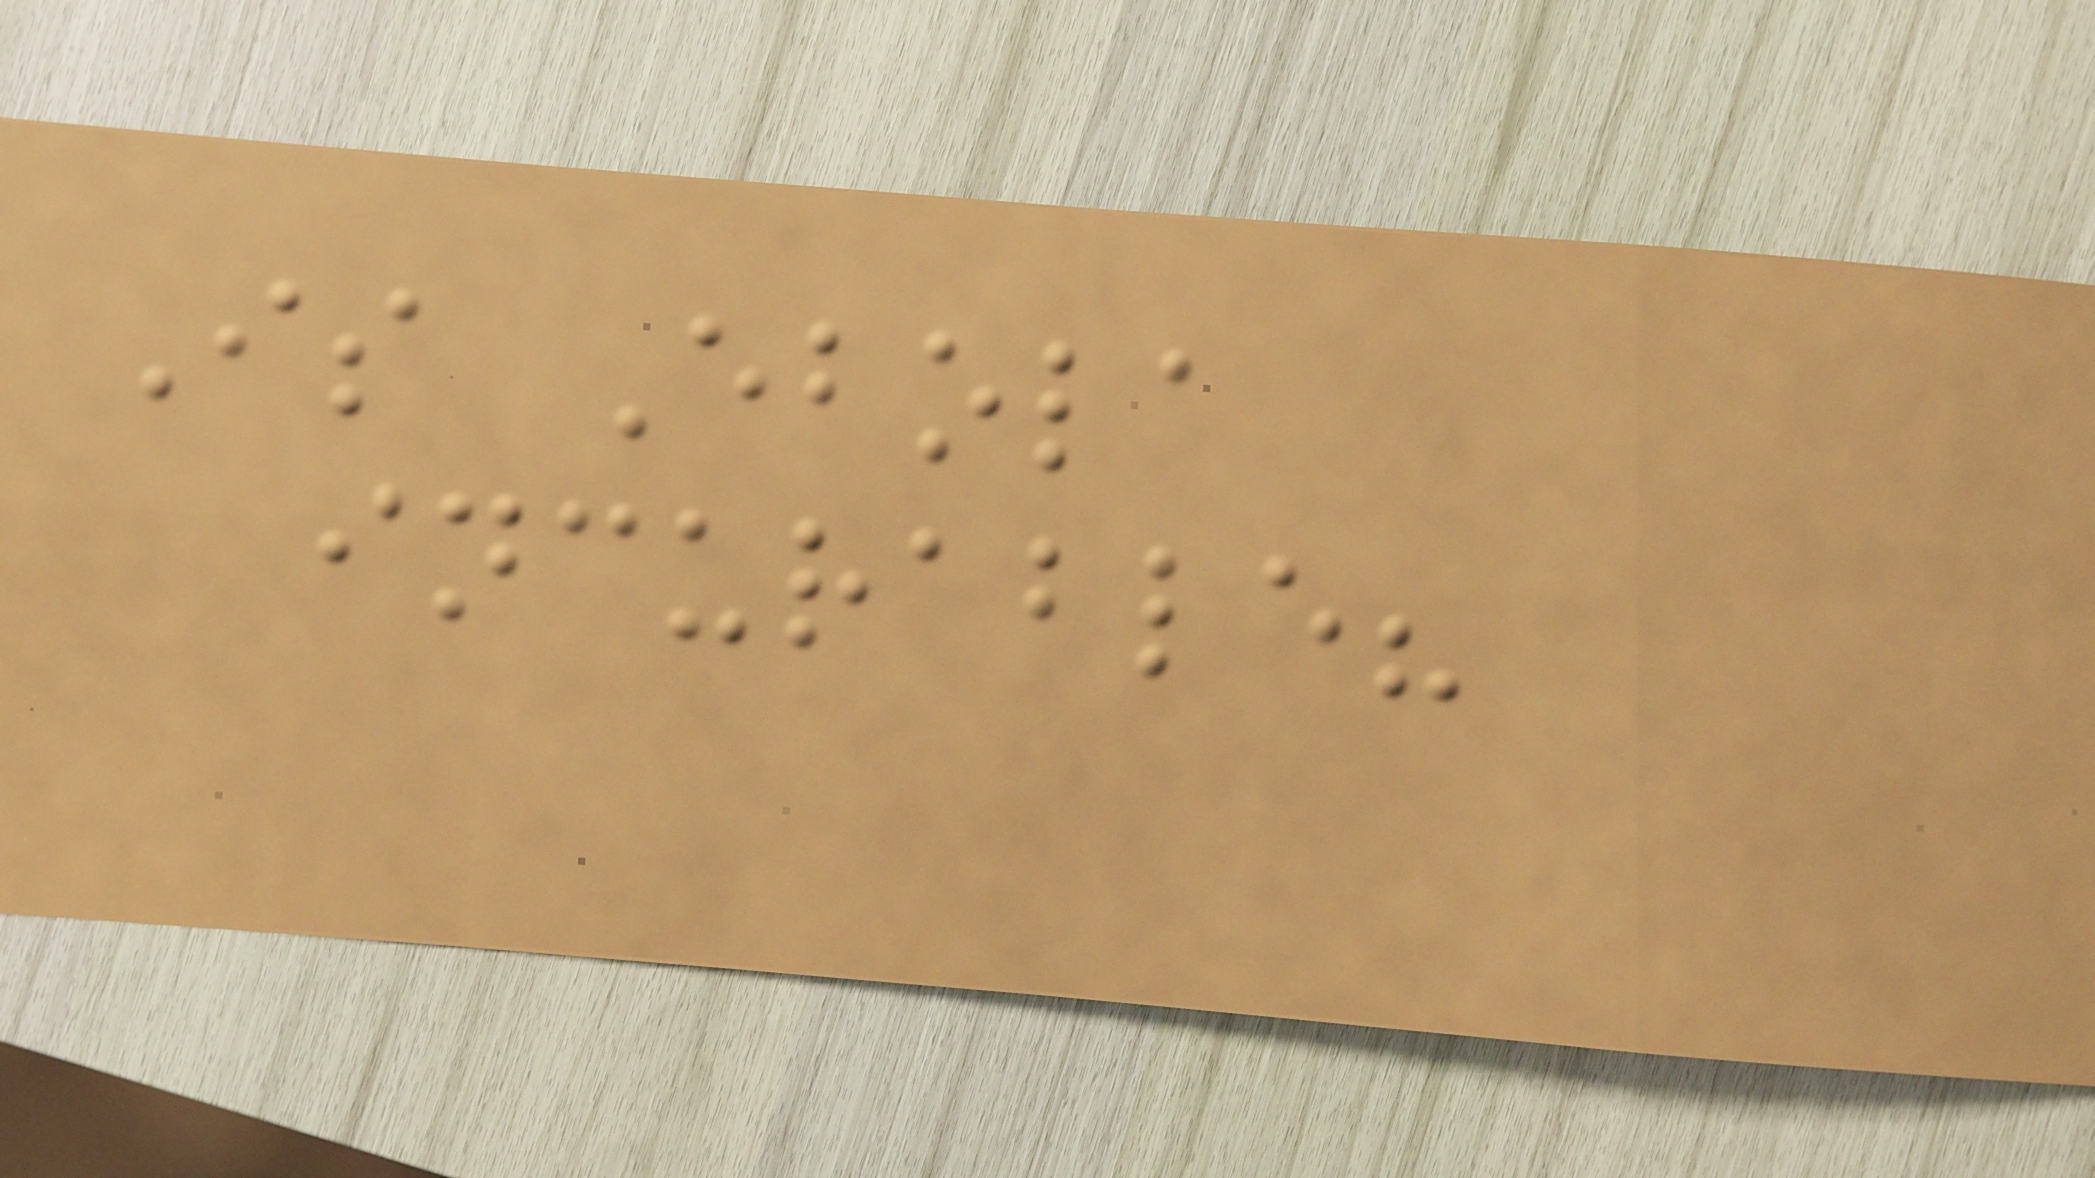Is Ebola
incurable?
